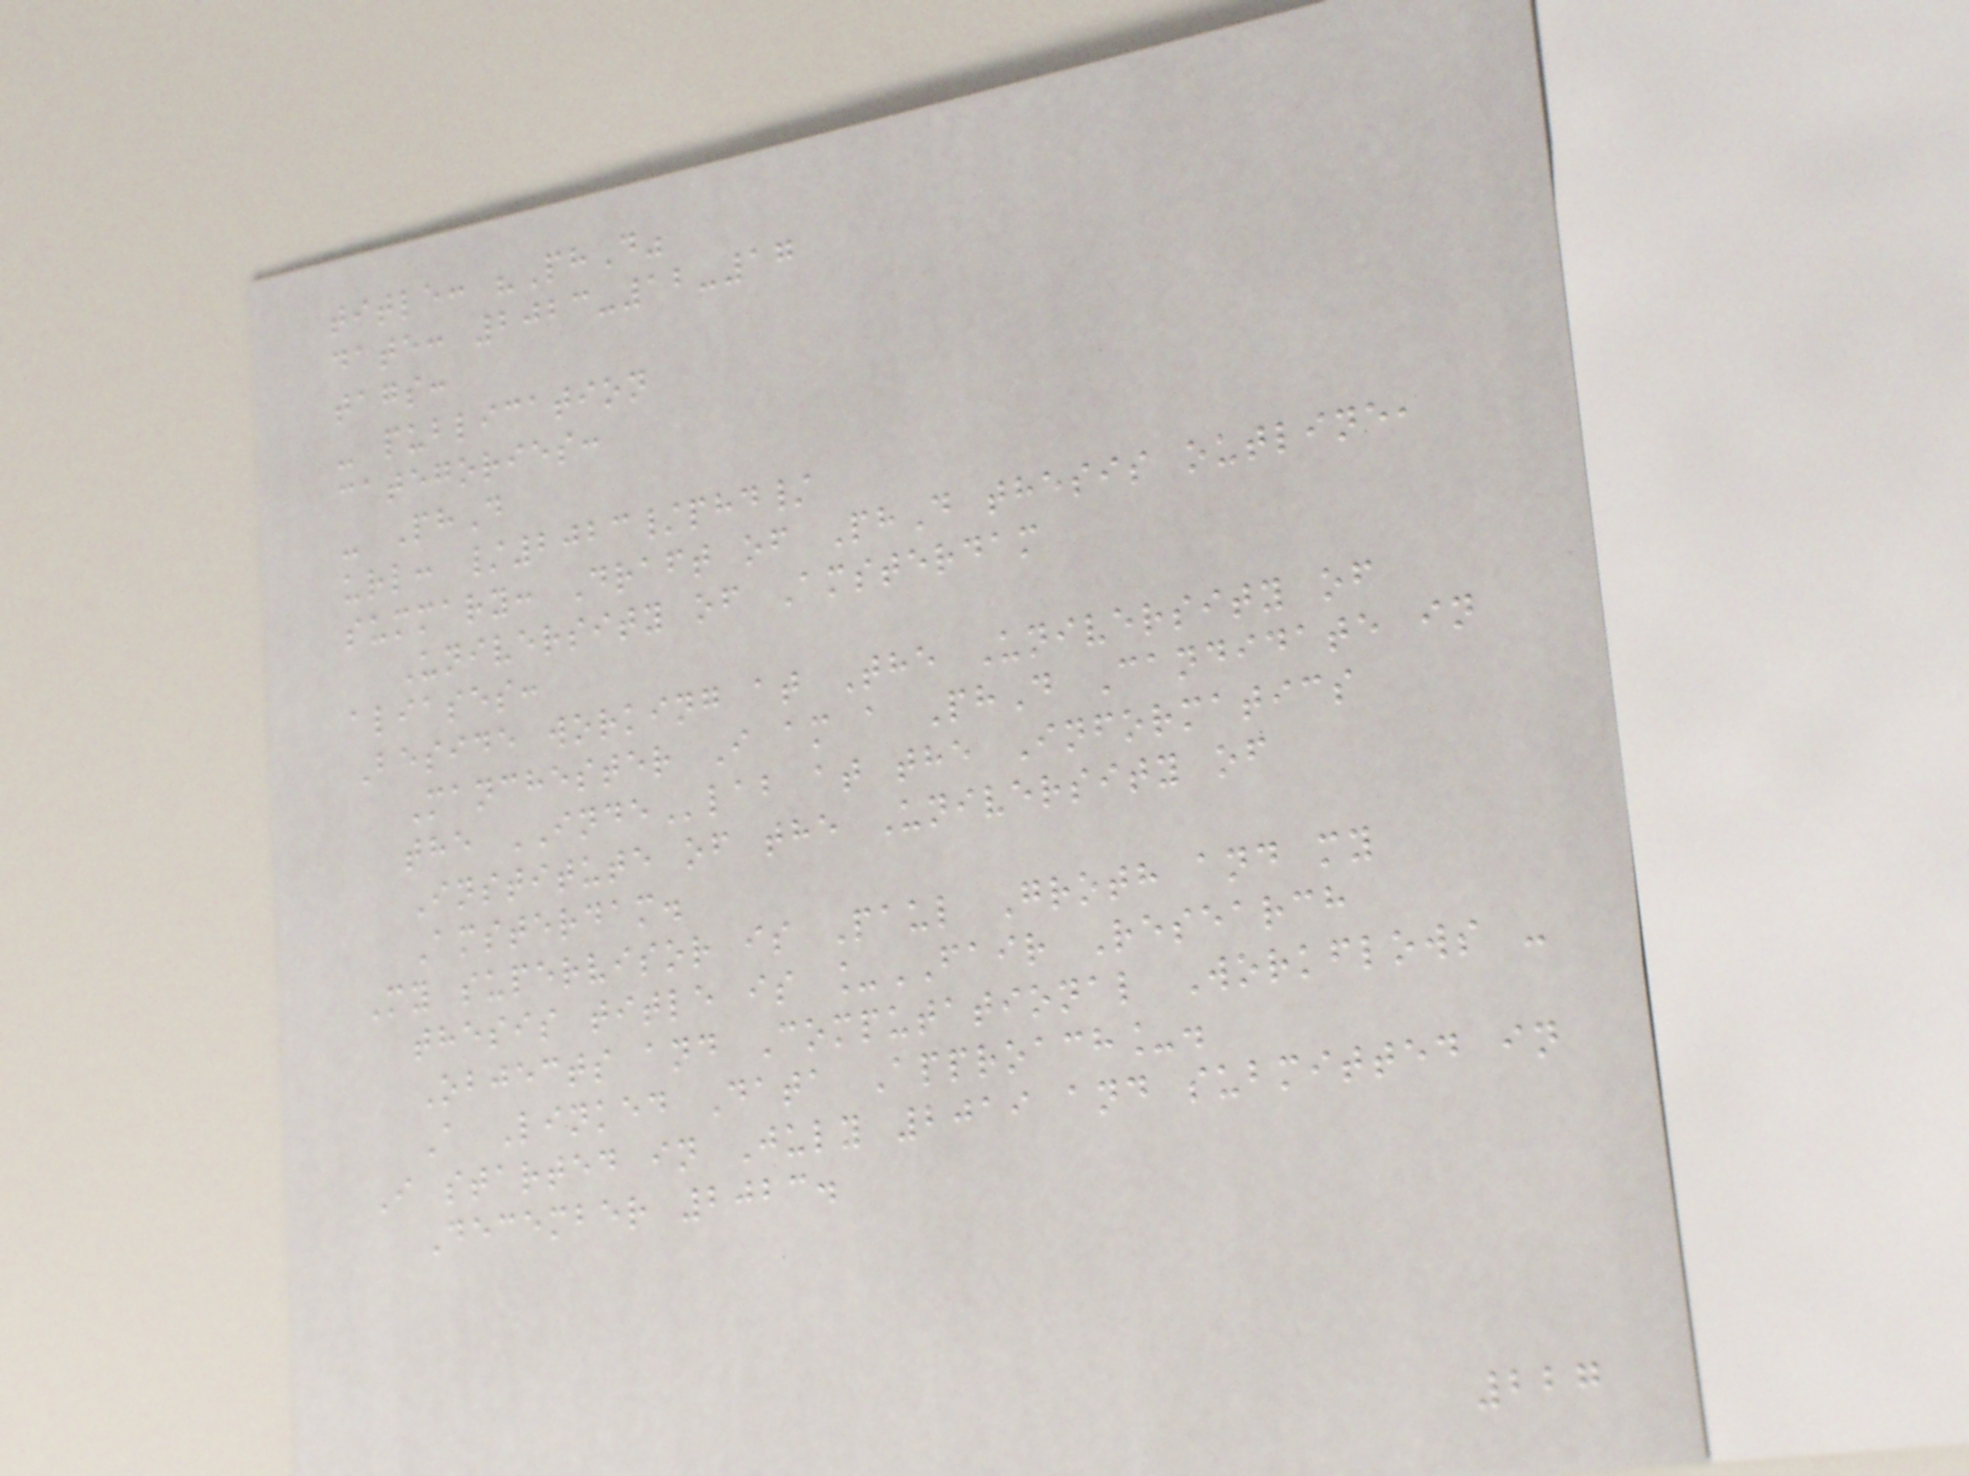title: "PhD"
date: 2023-12-17
tags:
- publication
categories:
- PhD
url: /2023/phd/
summary: Draft of PhD thesis outline,
University of Amsterdam
aliases:
Beside working at The University of
Manchester I am a PhD Candidate in
the INDElab at the Informatics
Institute of the University of
Amsterdam.
My supervisor is Paul Groth and my
thesis title is _FAIR Research
Objects and Computational Workflows -
A Linked Data Approach_.
I started in July 2019 and submitted in
December 2023.
227
